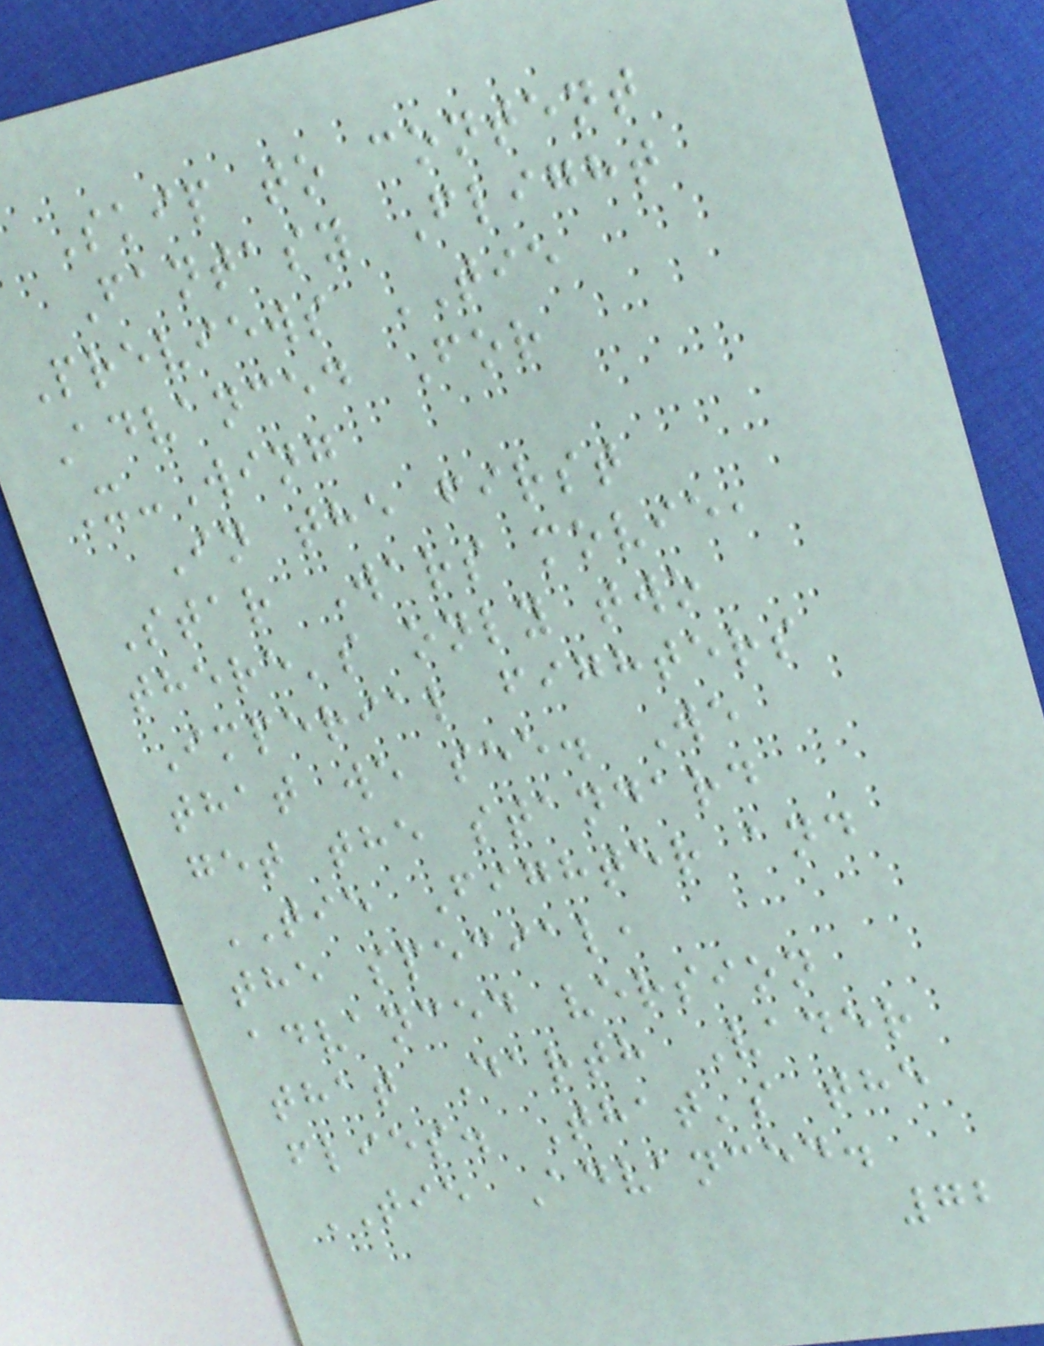Skip to content
Fantasy Flight
Previews TIE
Advanced For
X-Wing
In the first
Star Wars movie,
there's only two
Imperial fighters
that we see. We
get the standard
TIE Fighter and
the special,
advanced version
that Darth Vader
flies. That's the
TIE Advanced.
72
